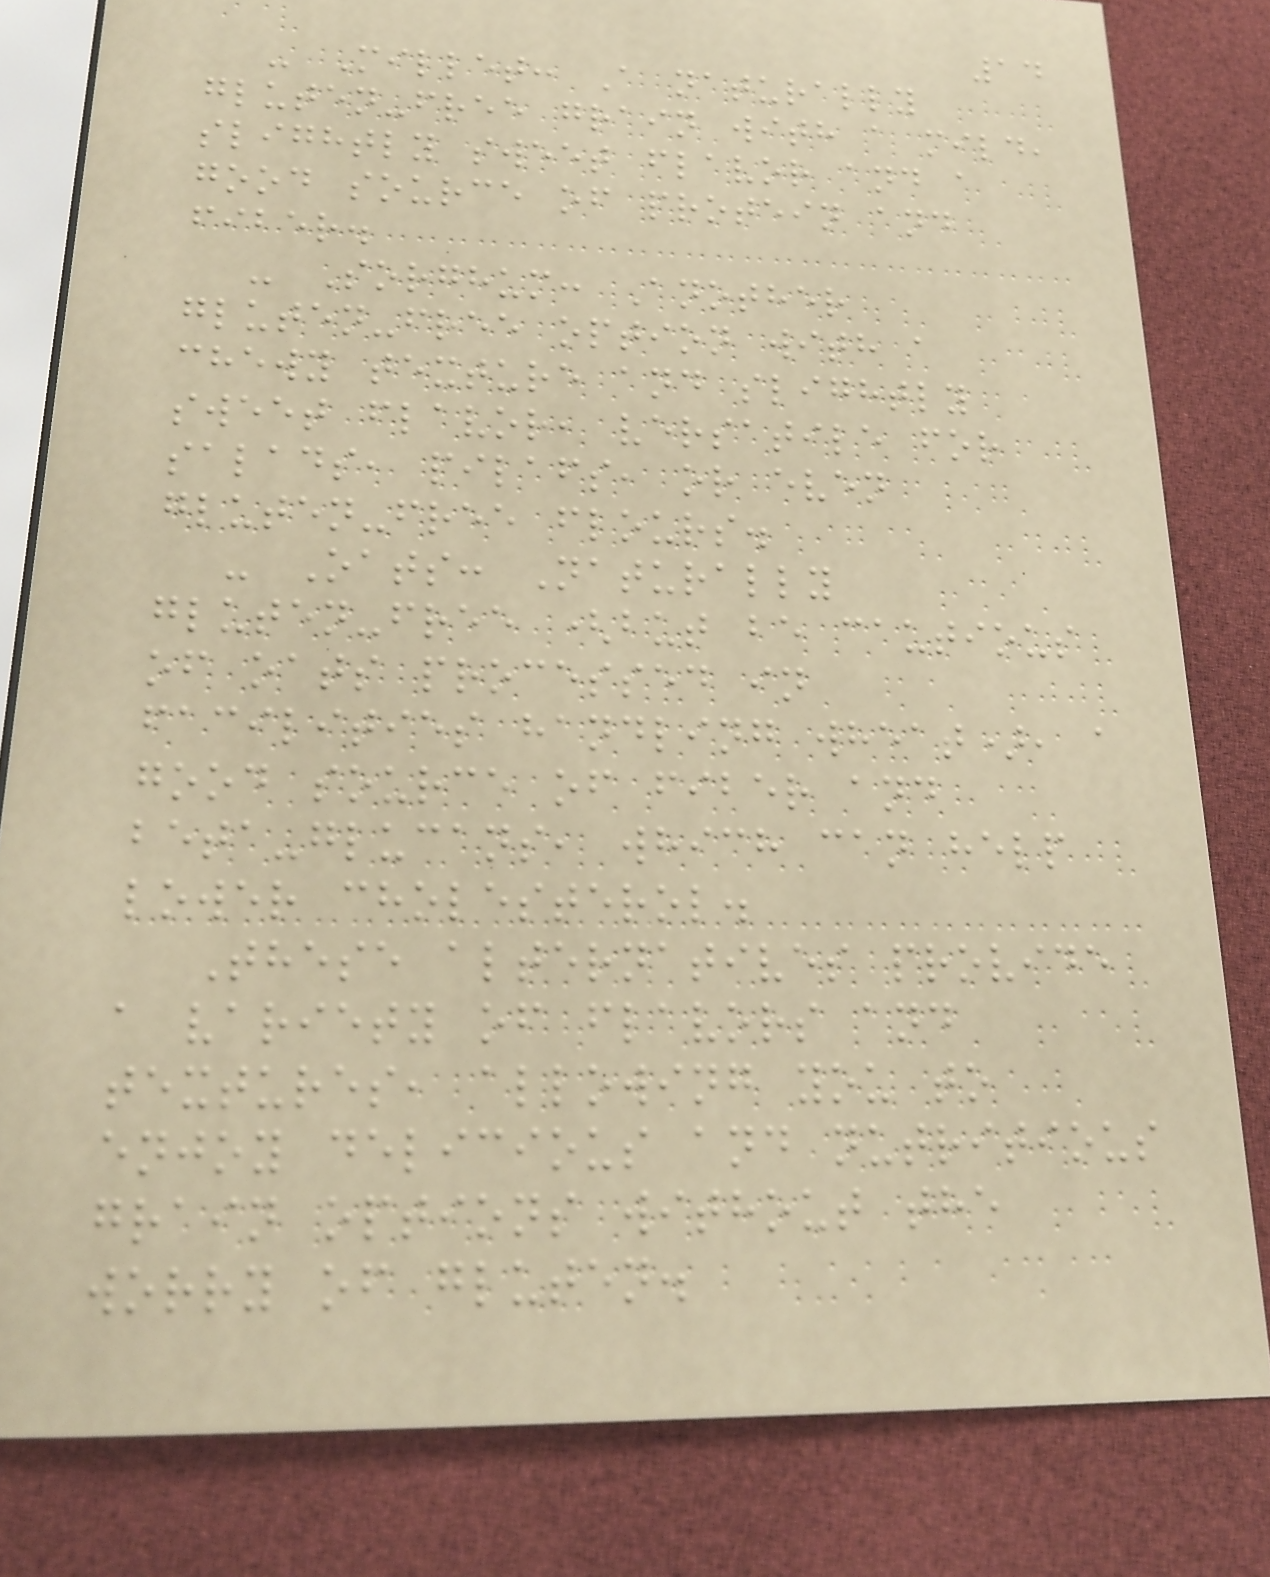14
- Millet: A naturally
gluten-free grain with a mild,
slightly sweet flavor and a
good source of protein and
fiber.
- Sorghum: Another
gluten-free option with a
chewy texture and slightly
sweet flavor, versatile for
salads, pilafs, or even
gluten-free flours.
- Oats: Naturally
gluten-free (but be cautious
of oats processed in
facilities handling wheat), a
good source of fiber and
beta-glucans, which can help
lower cholesterol.
These alternatives provide
a variety of flavors and
textures, allowing you to
enjoy delicious and nutritious
grain options without the
worry of gluten.
